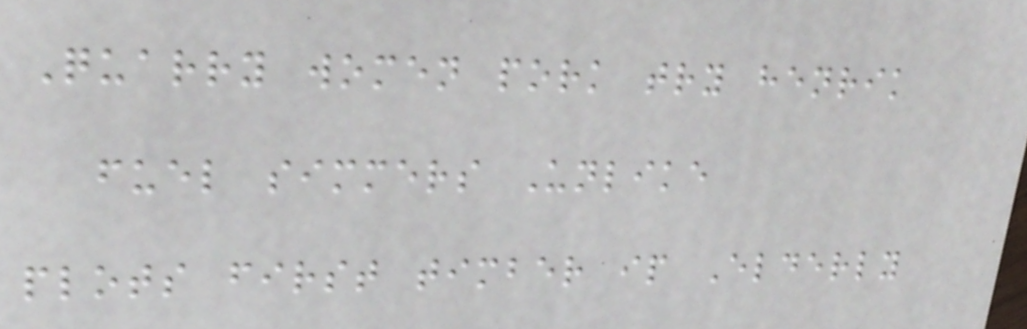Quarry women pork try henrik
fuel simmers Unlike
plots first timber ip Elderly
